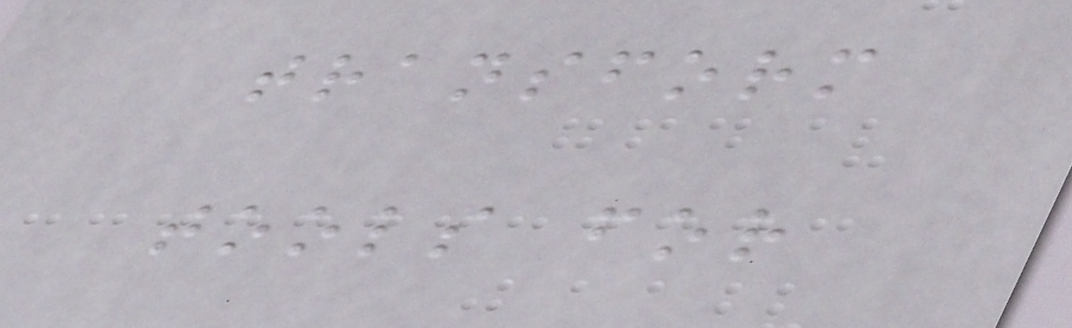transform
tools for
